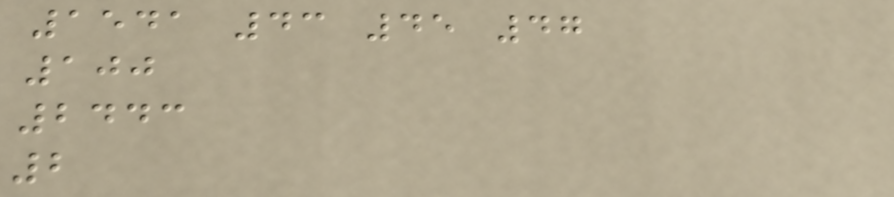1541 43 45 47
100
2443
2
